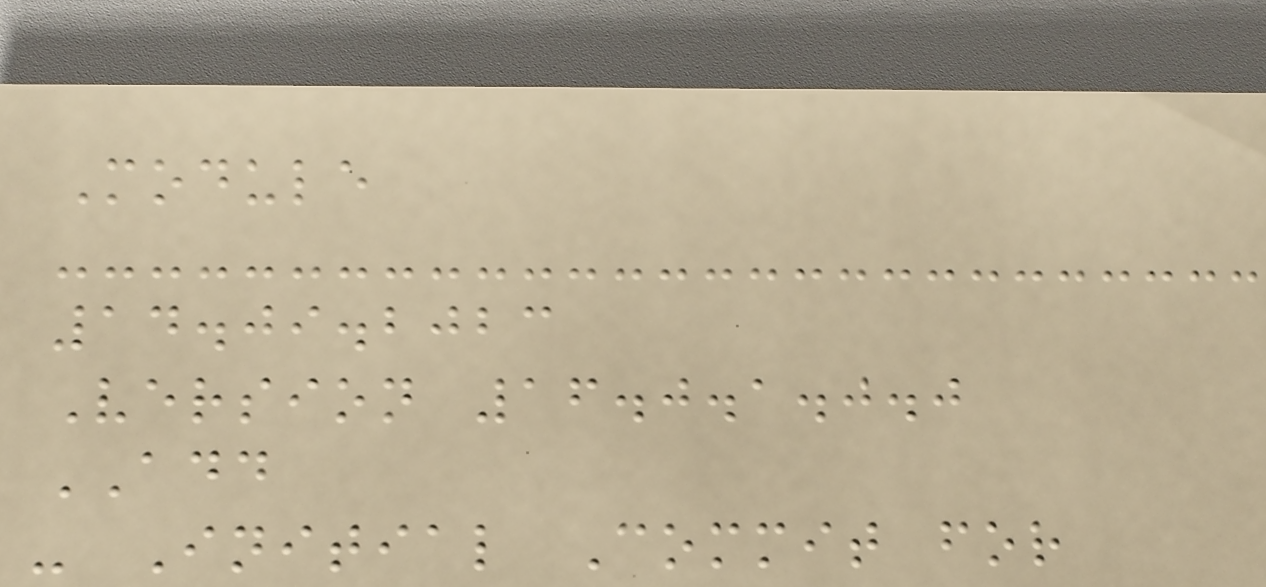Module
14.09.2023
Version 16.0.1.0.0
ADD
- Initial Commit for
